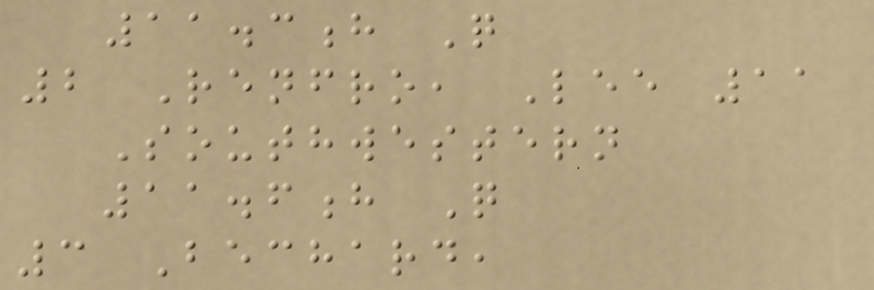11.3h Q
2 Renfro, Lee 11
Southwestern
11.6h Q
3 Bechard,
